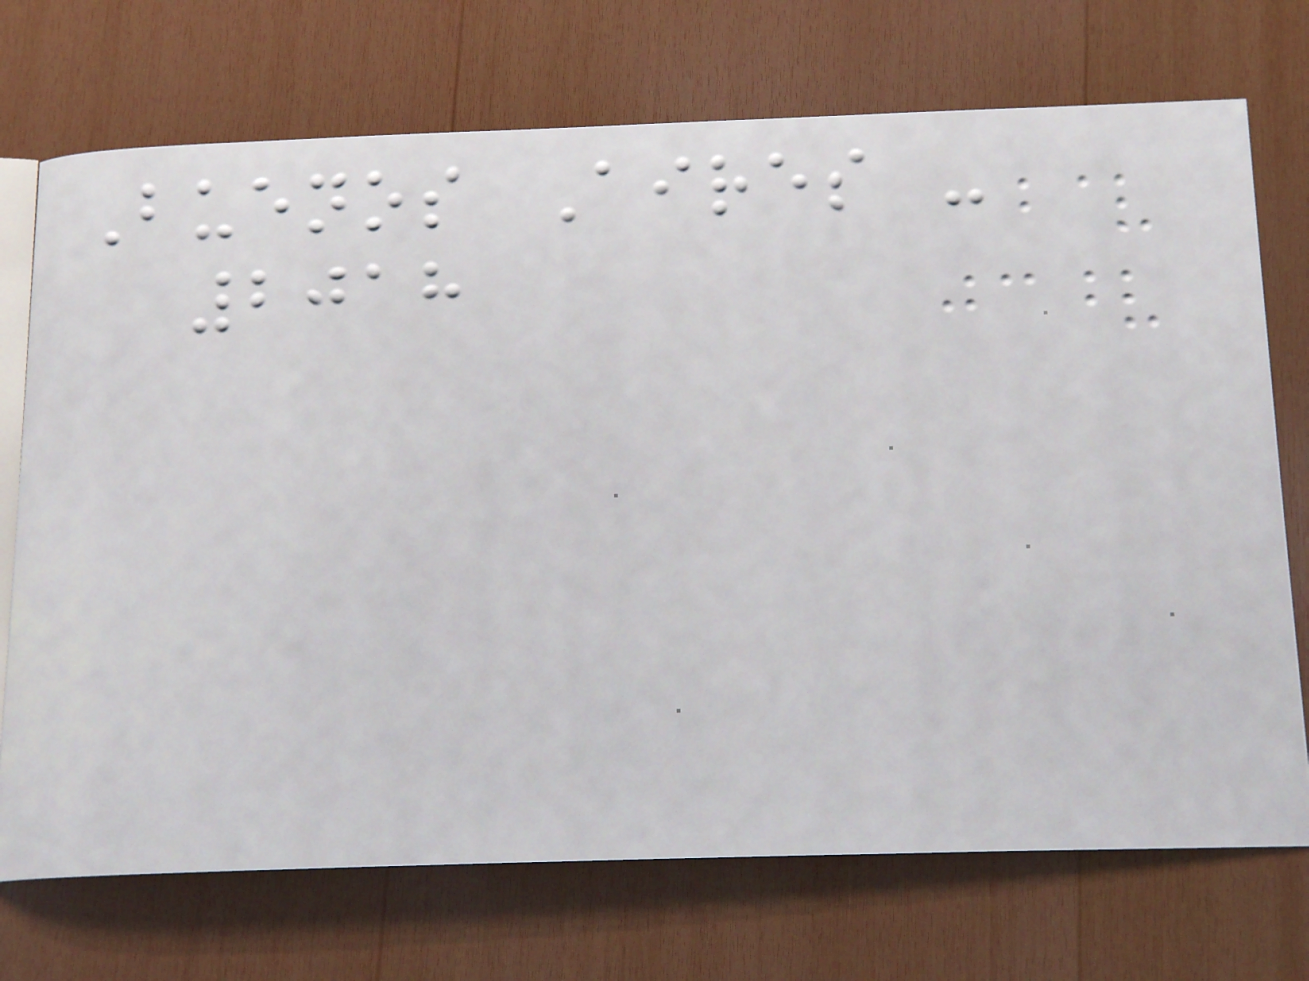Buenos Aires -
2018
